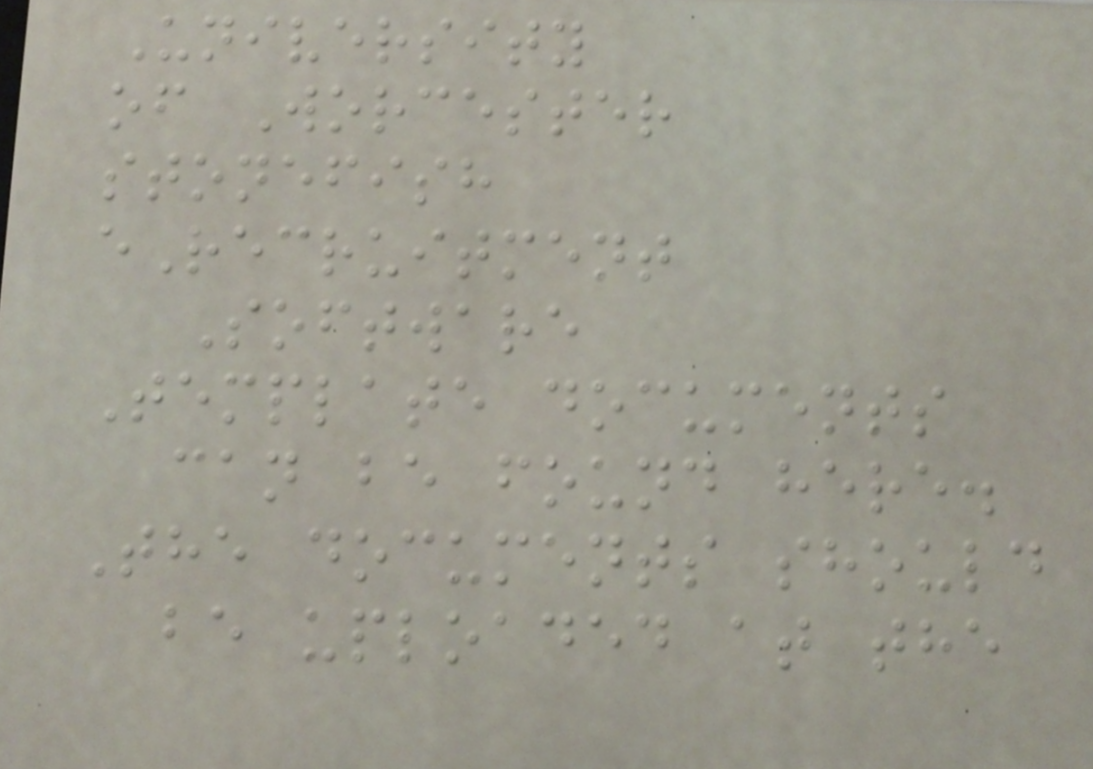University
of Worcester
stonefish
eRecruitment
Software
Template documents
can be found here.
The documents should
be uploaded at the
